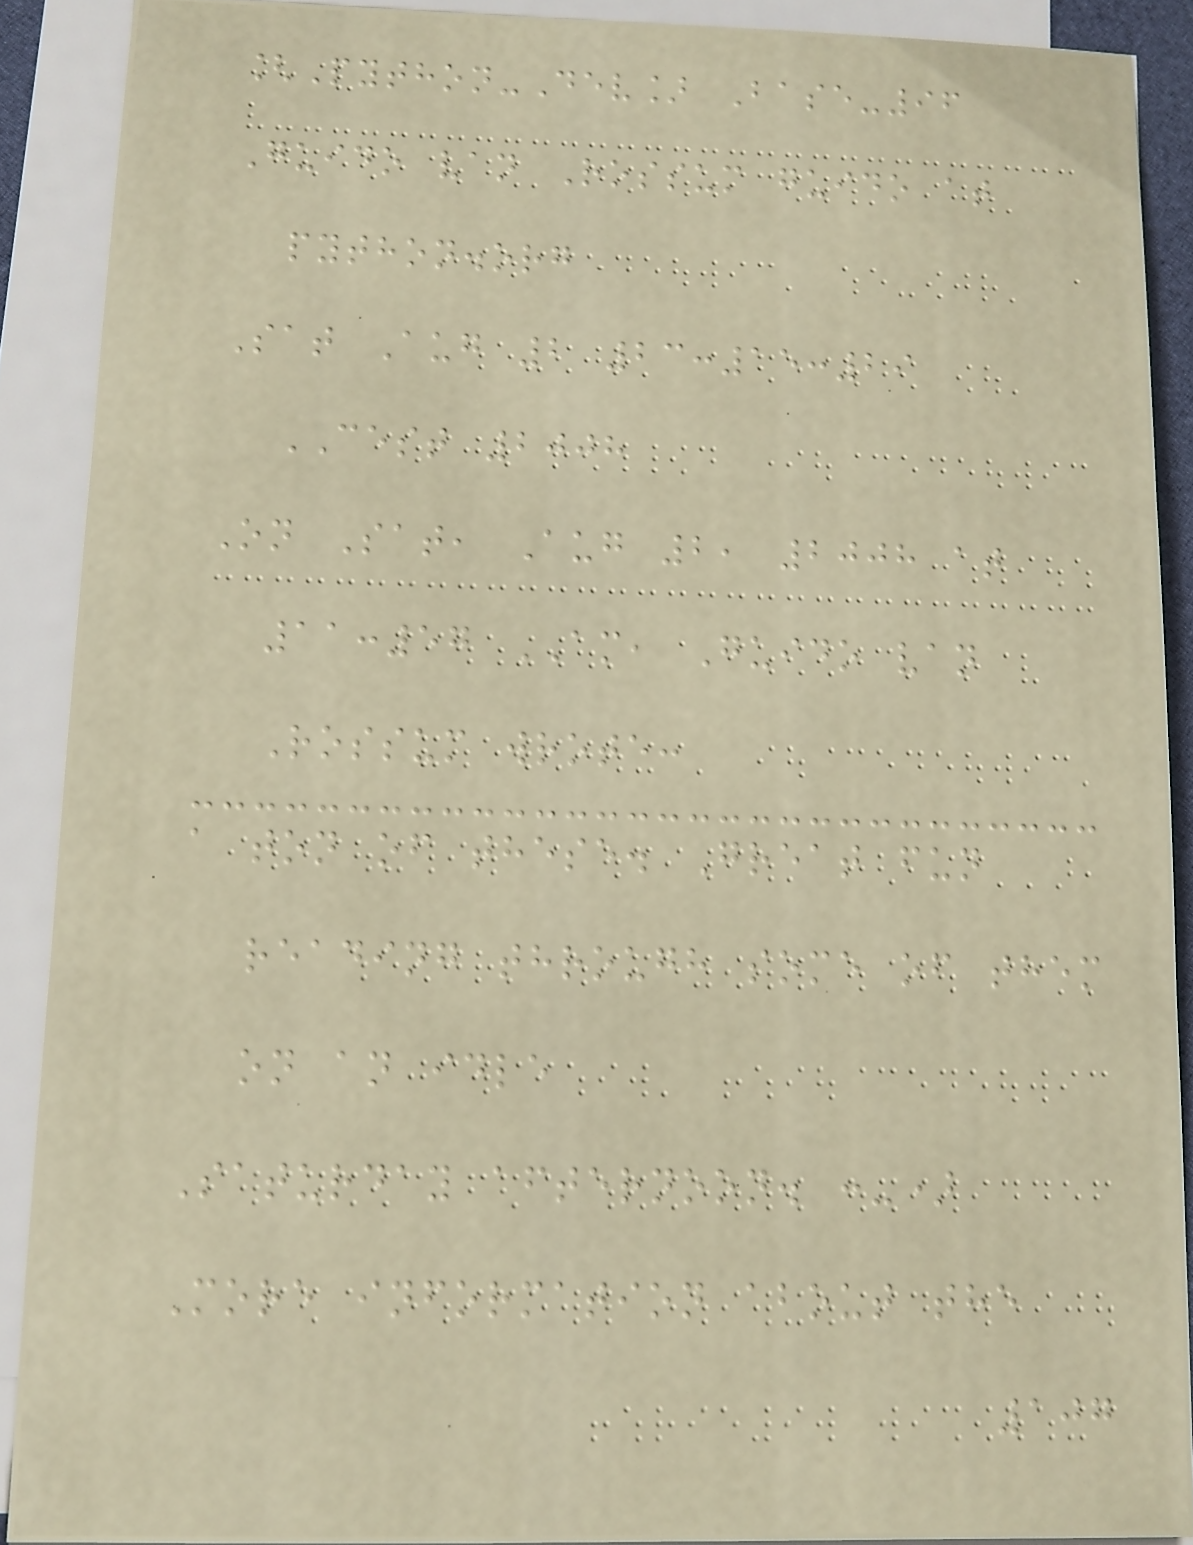[Python-Dev] Base-96
Guido van Rossum guido at
python.org
Sat Aug 2 23:15:29
CEST 2008
On Sat, Aug 2, 2008 at
11:57 AM, Guido van
Rossum wrote:
a ton of these. Great fun
reading through some of them
on an idle
Saturday afternoon. :-)
More information about the
107
